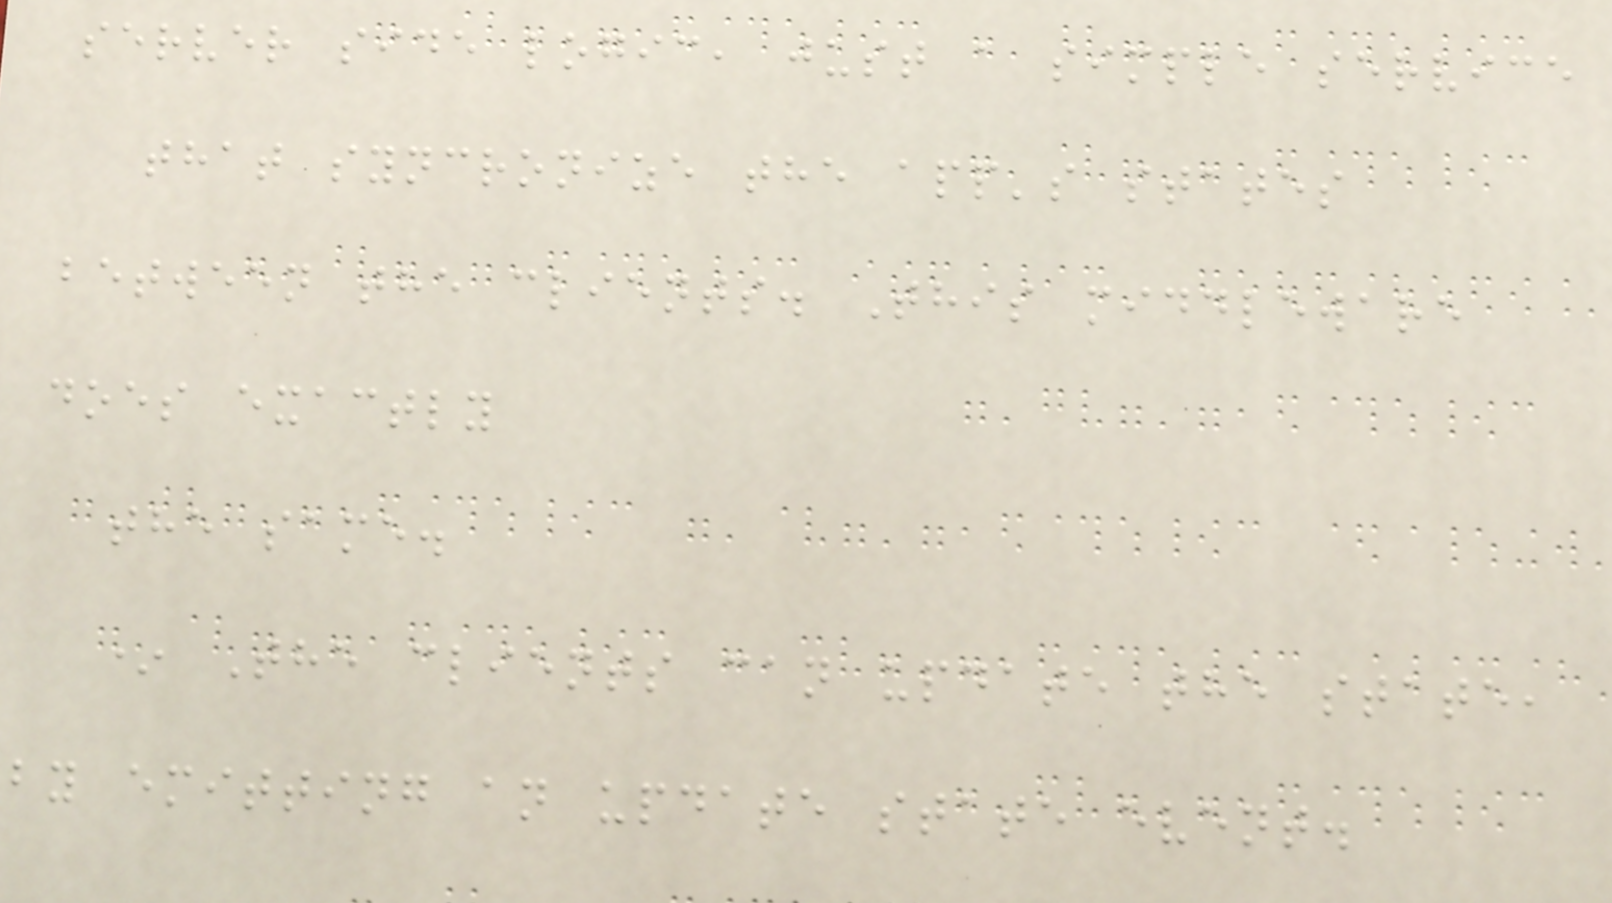server side logic, just a simple service
that syncronize the app's states
between the clients. This middleware
does exactly
the same.
* The clients can update the state,
by emitting an update state event.
